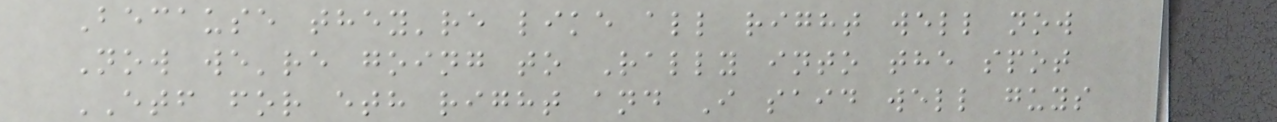Because they're like all right well now
Now we're going to Rally into the spot
ETF for eth right and I said well guys
